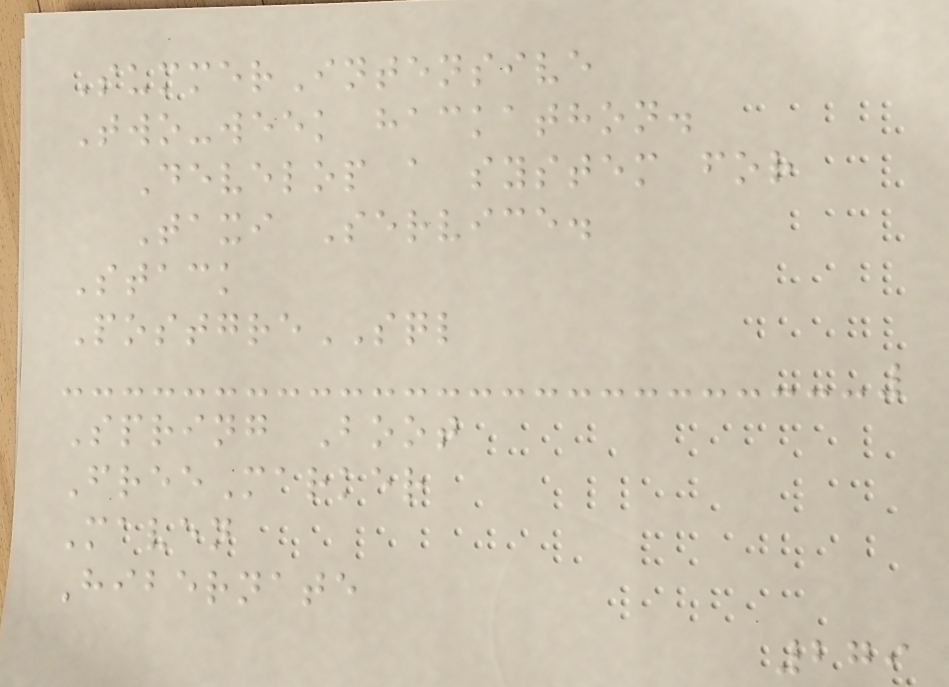SummerIntensive
Two-week hackathon.
Develop a system for
Taxi Service.
Stack
PostgreSQL
Spring Boot
FreeMarker
Maven
Hibernate
279
